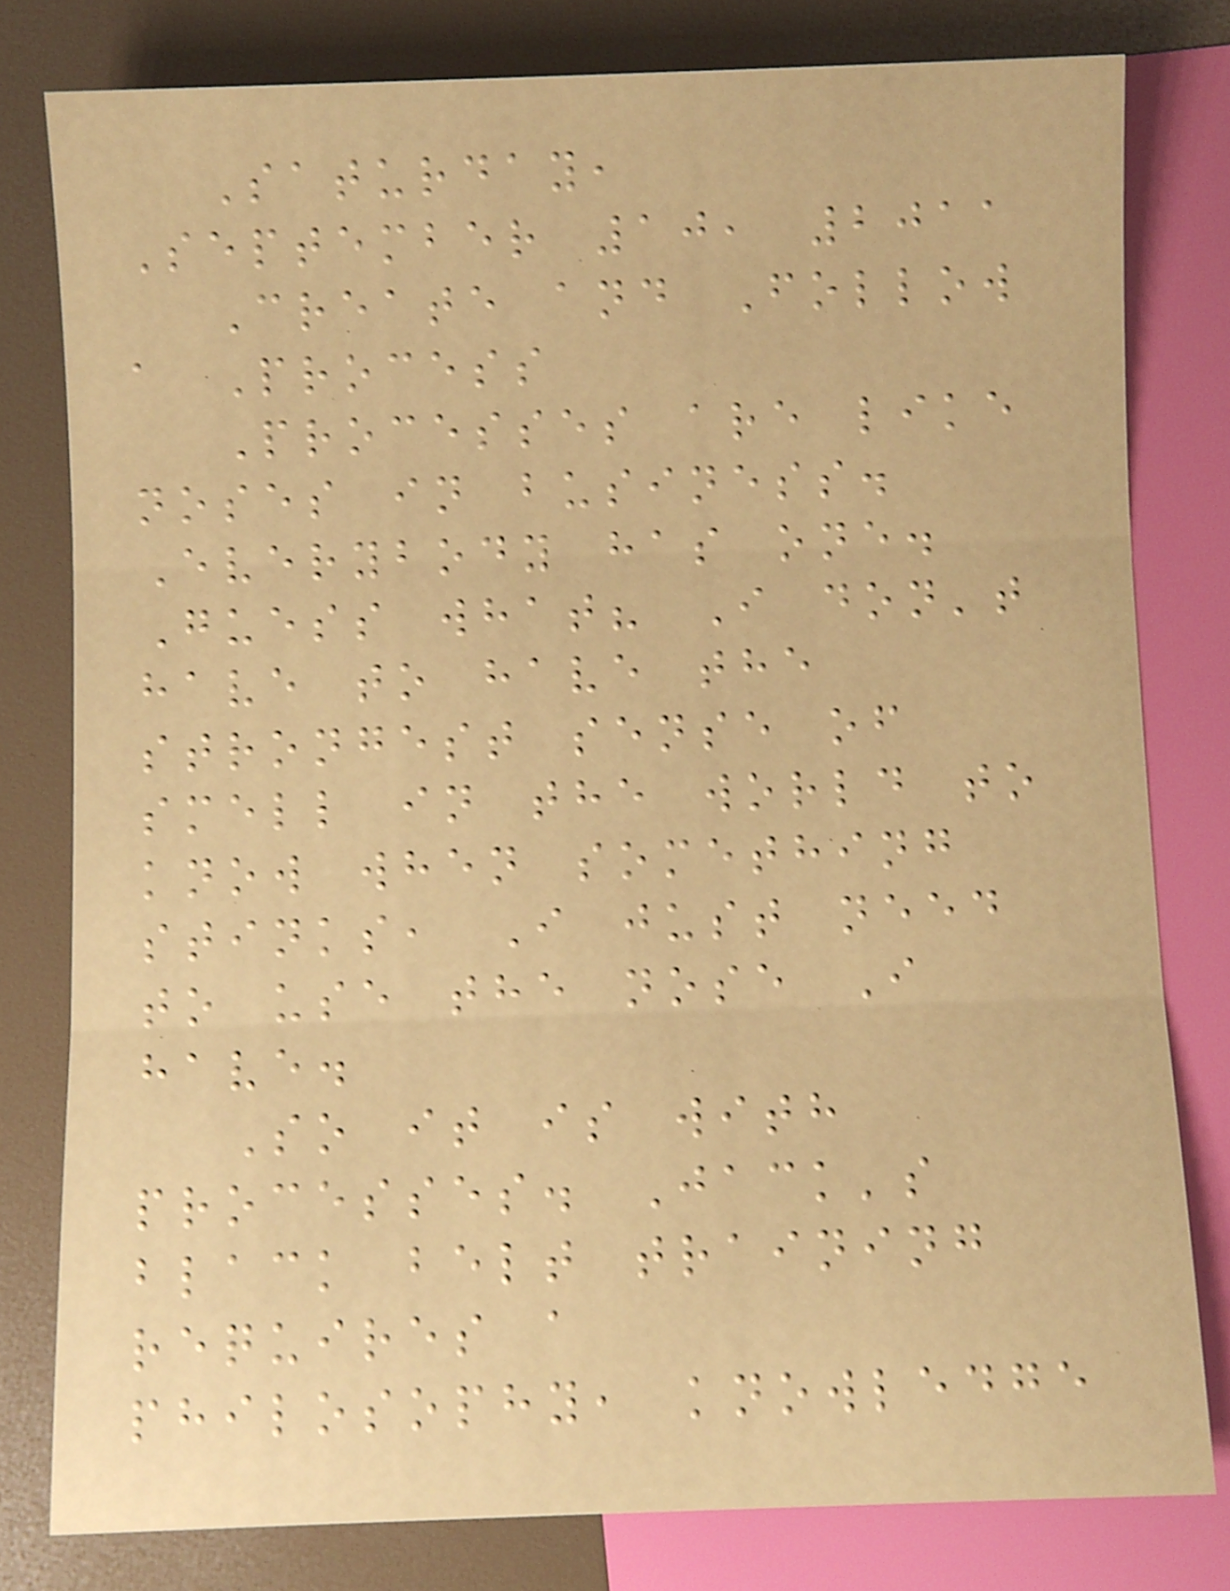Saturday,
September 10, 2011
Create and Follow
a Process
Processes are like
noses in business.
Everybody has one.
Guess what? I don't
have to have the
strongest sense of
smell in the world to
know when something
stinks, I just need
to use the nose I
have.
So it is with
processes. Jack's
black belt training
requires a
philosophy, knowledge
